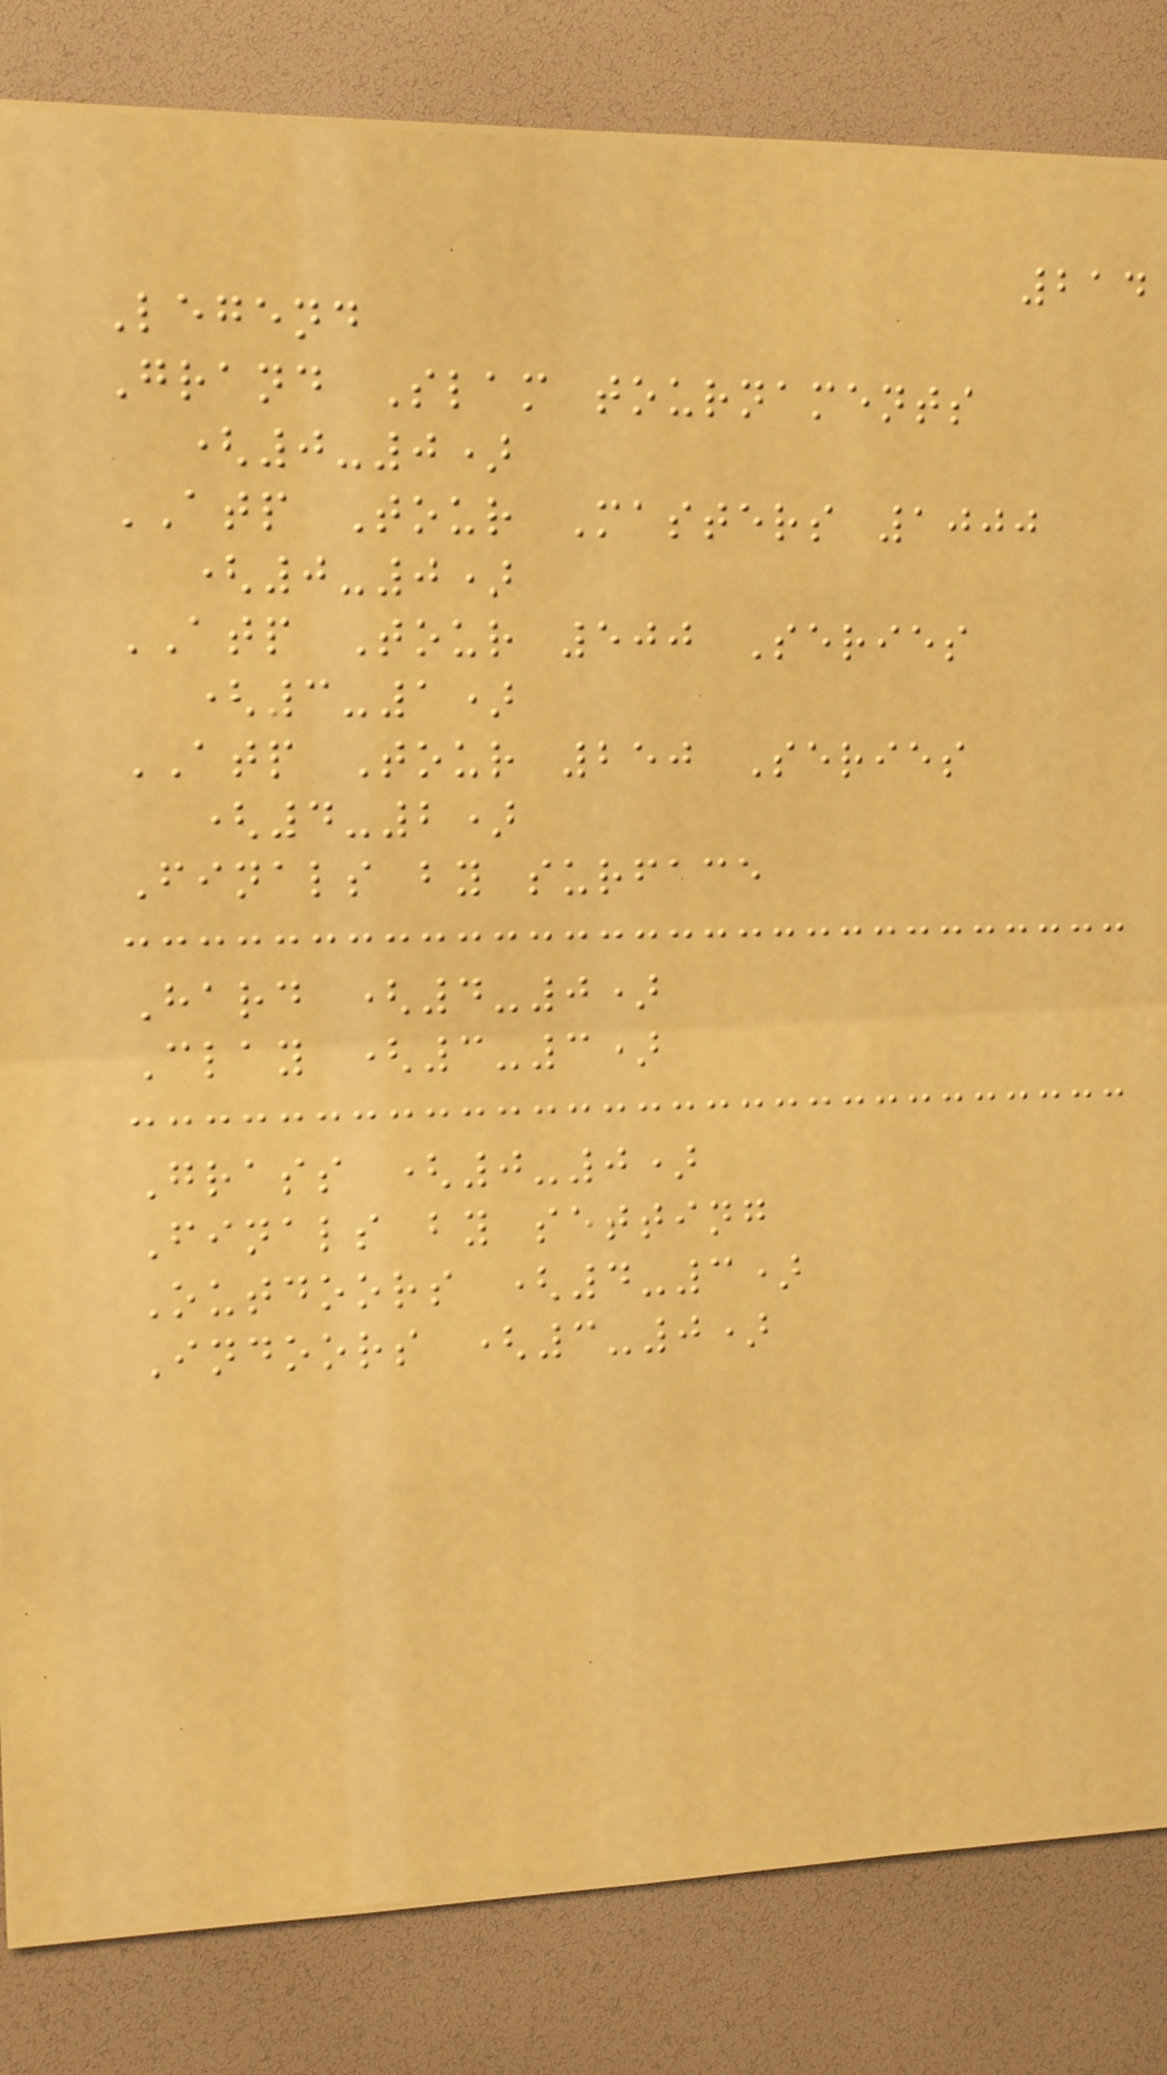214
Legend
Grand Slam tournaments
(0-0)
ATP Tour Masters 1000
(0-0)
ATP Tour 500 Series
(3-1)
ATP Tour 250 Series
(4-2)
Finals by surface
Hard (4-0)
Clay (3-3)
Grass (0-0)
Finals by setting
Outdoors (4-3)
Indoors (3-0)
